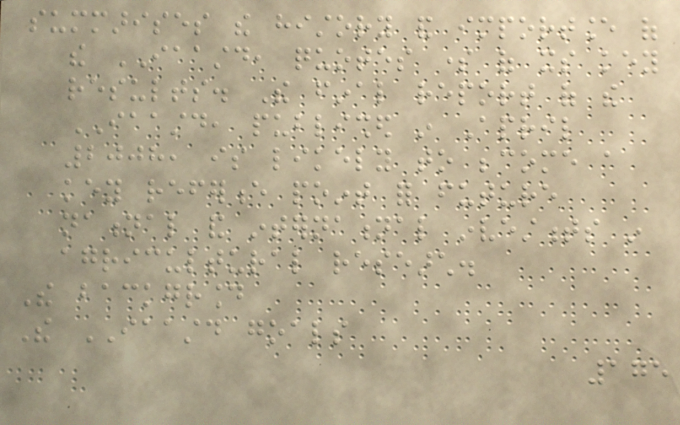summarises the history and importance of
the IAASTD, quotes some of its key
results. The final report of the
IAASTD, published in April
2008, is likely to become a
key reference point for future
national and international investments in
agricultural research.
The background
The IAASTD goals
175
